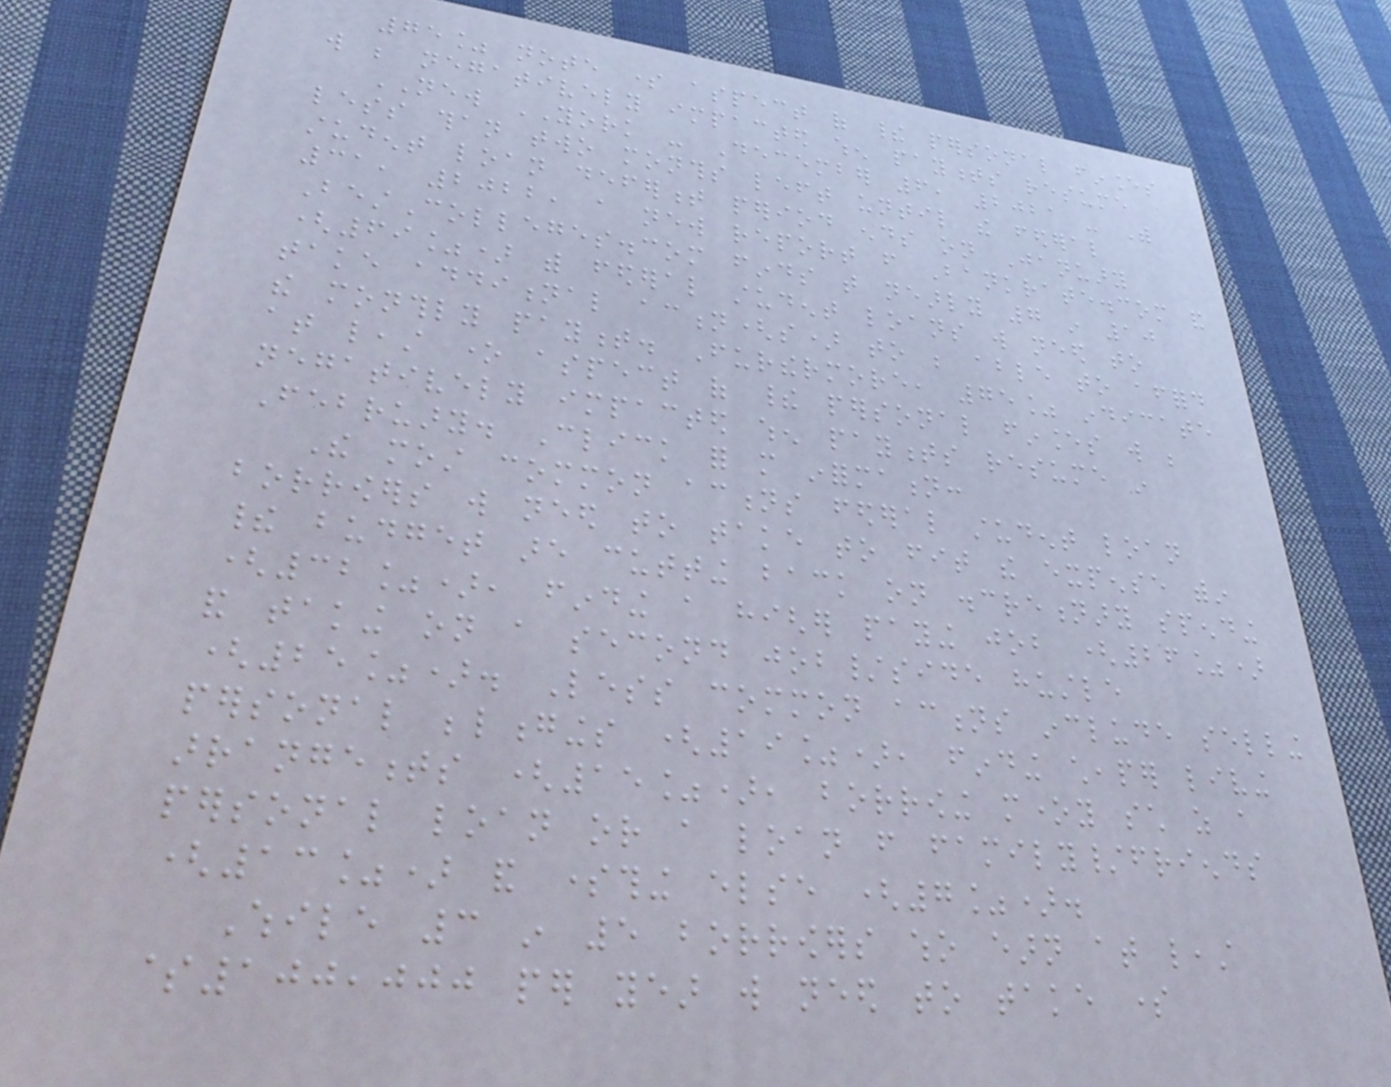75% note some aspect of their personal finances
will be negatively impacted when payments resume
NEW YORK - December 6, 2021 - With
less than two months left until the federal
student loan deferment period ends on January
31, 2022, a new report from Bankrate.com and
BestColleges.com finds that nearly 7 in 10
(69%) with federal student loans will need to
take additional action(s) to be able to afford
the monthly payment. Furthermore, 75% indicate
at least one aspect of their personal finances will be
negatively impacted when payments resume in
February. Click for more information:
The most common actions federal student loan
borrowers will need to take to fit the expense within
their budget are cutting back on discretionary spending
(32%), finding a higher paying job (26%)
and taking on a second job/side hustle
(25%). Less common actions include selling
personal belongings (19%), finding cheaper living
arrangements (15%), borrowing money such as a
personal loan or a loan from family/friends
(13%) and something else (7%).
While 3 in 5 borrowers who earn at least
$100,000 per year will need to take some
